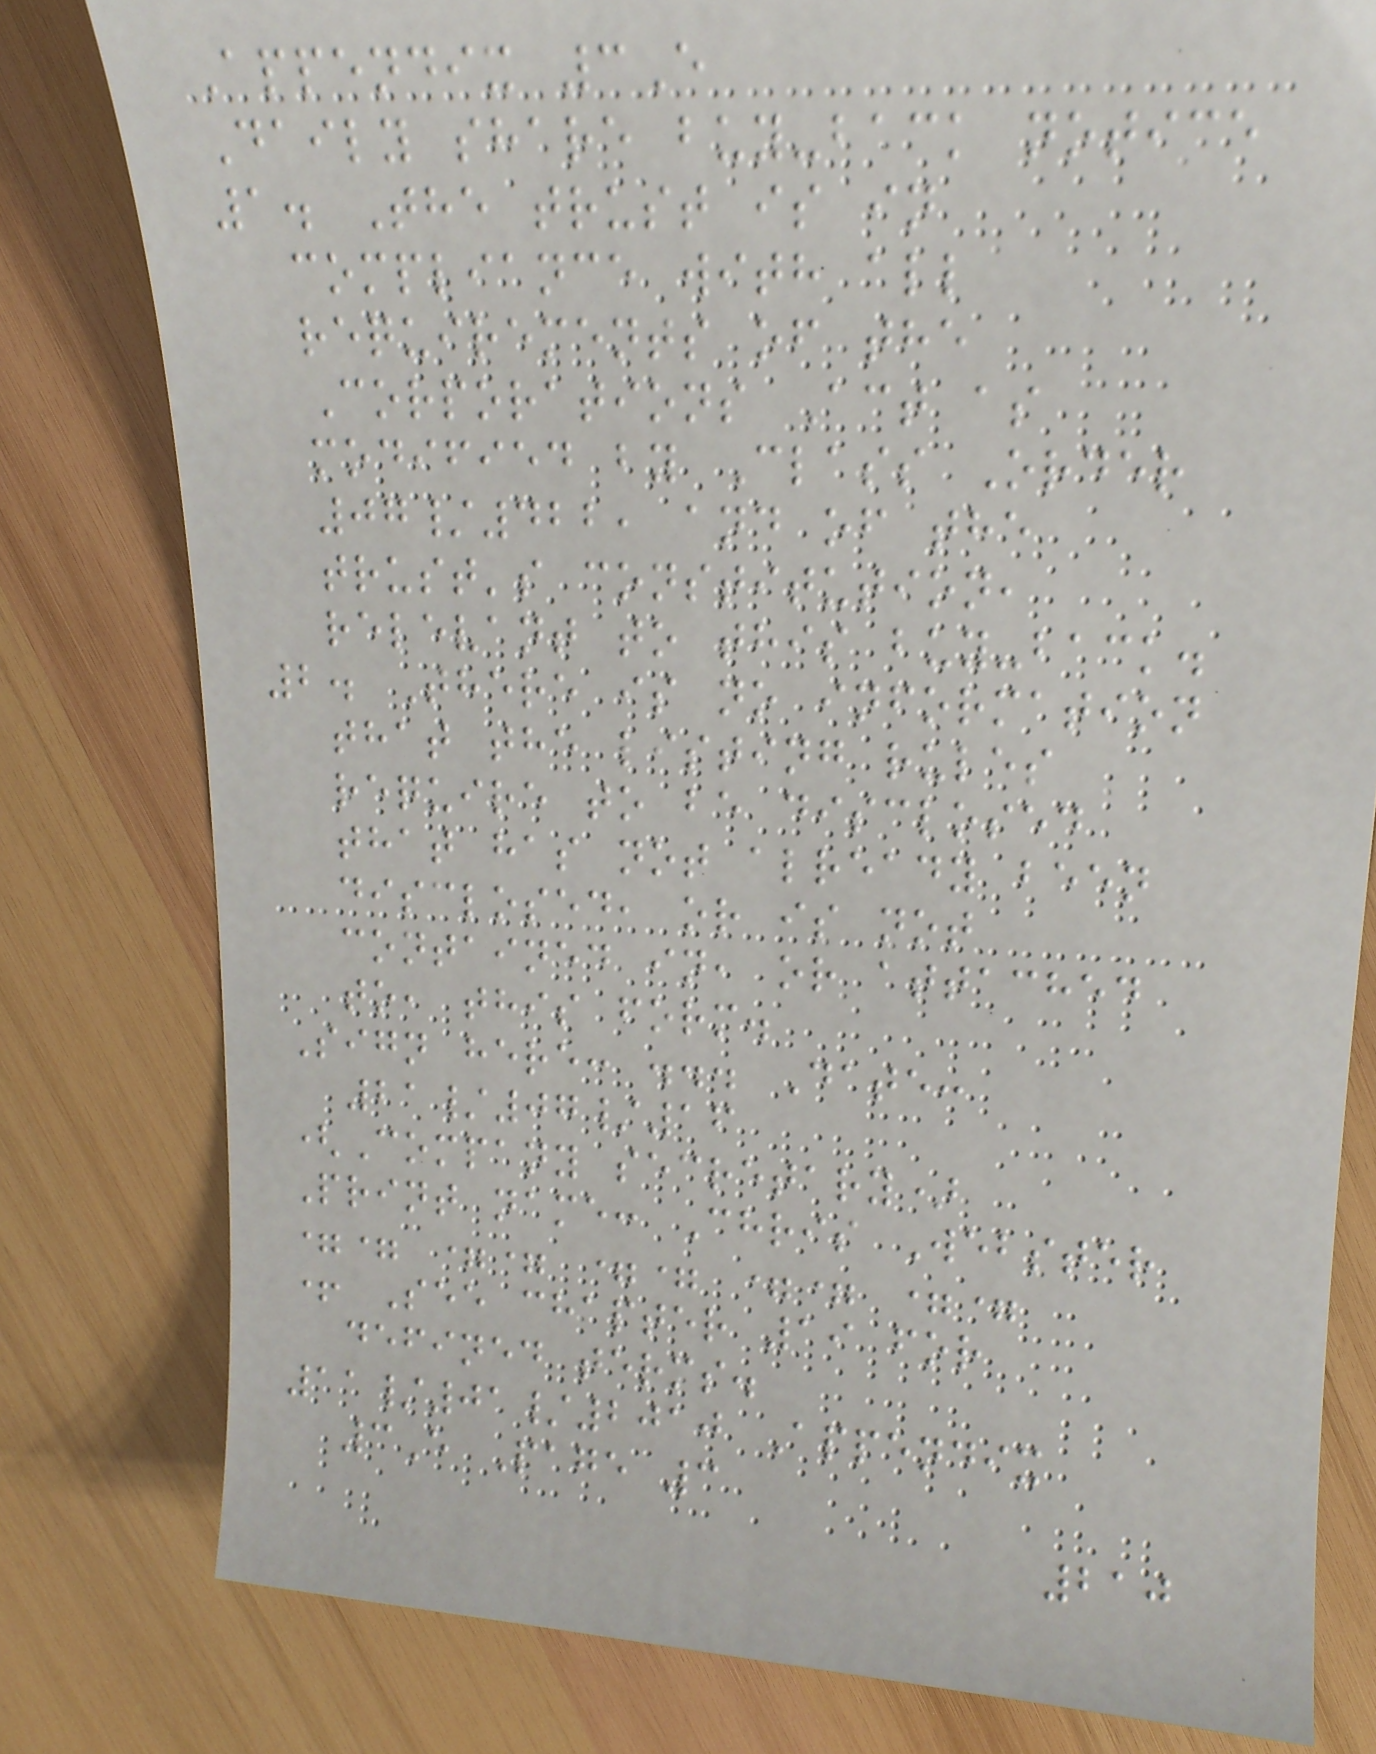Appendix 3E
Daily share buy-back notice
1. The trust is in
compliance with all
requirements of the
Corporations Act as
modified by Class Order
07/422, and of the
trust's constitution,
relevant to this buy-back.
2. There is no information
that the listing rules
require to be disclosed
that has not already been
disclosed, or is not
contained in, or attached
to, this form.
Sign here: ... Date:
21/07/16
(Company secretary)
Print name: Chris Webster
== == == == ==
+ See chapter 19 for
defined terms.
11/01/2010 Appendix
3E Page 3
210
